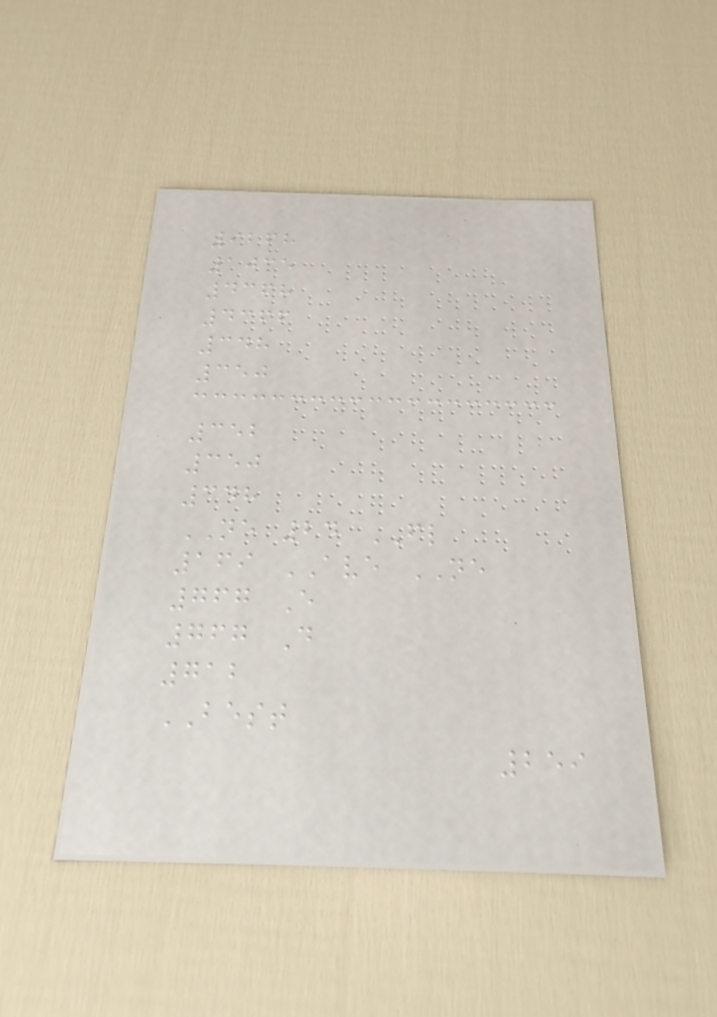9268
1035
4368
4366
348
350
352
350
348
NE 24 FL
169 AVE NE
767 E
767 D
712
BEST
259
